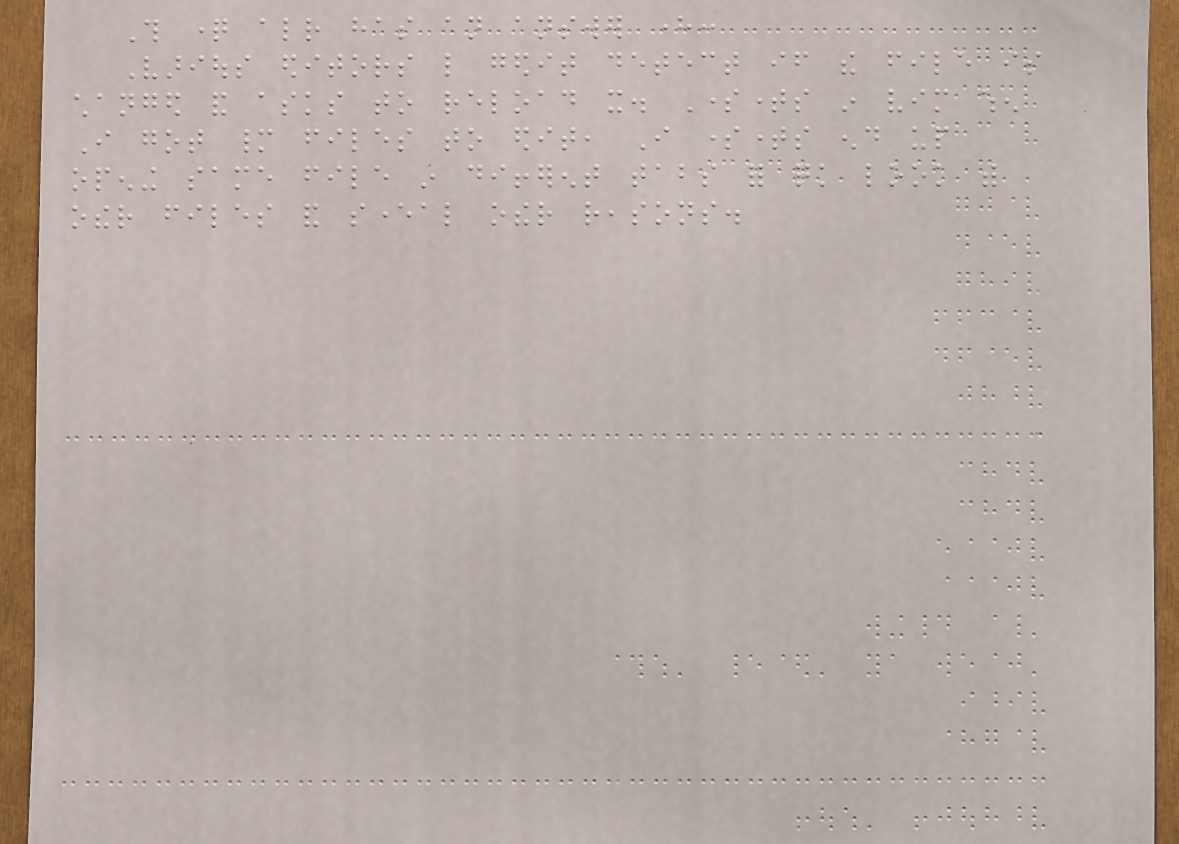This question already has an answer here:
Various editors like gedit detect if the file is
changed and asks to reload it. Sometimes in vim when
I got many files to edit, I sometimes end up
opening same file in different tabs for quick look with
other files and several other reasons.
